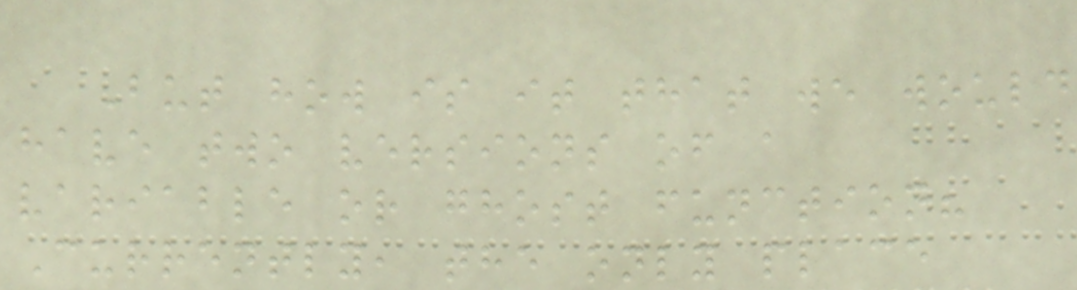But how is it that we would
have two versions of a
variable or ghost function?
Currently, the only place
